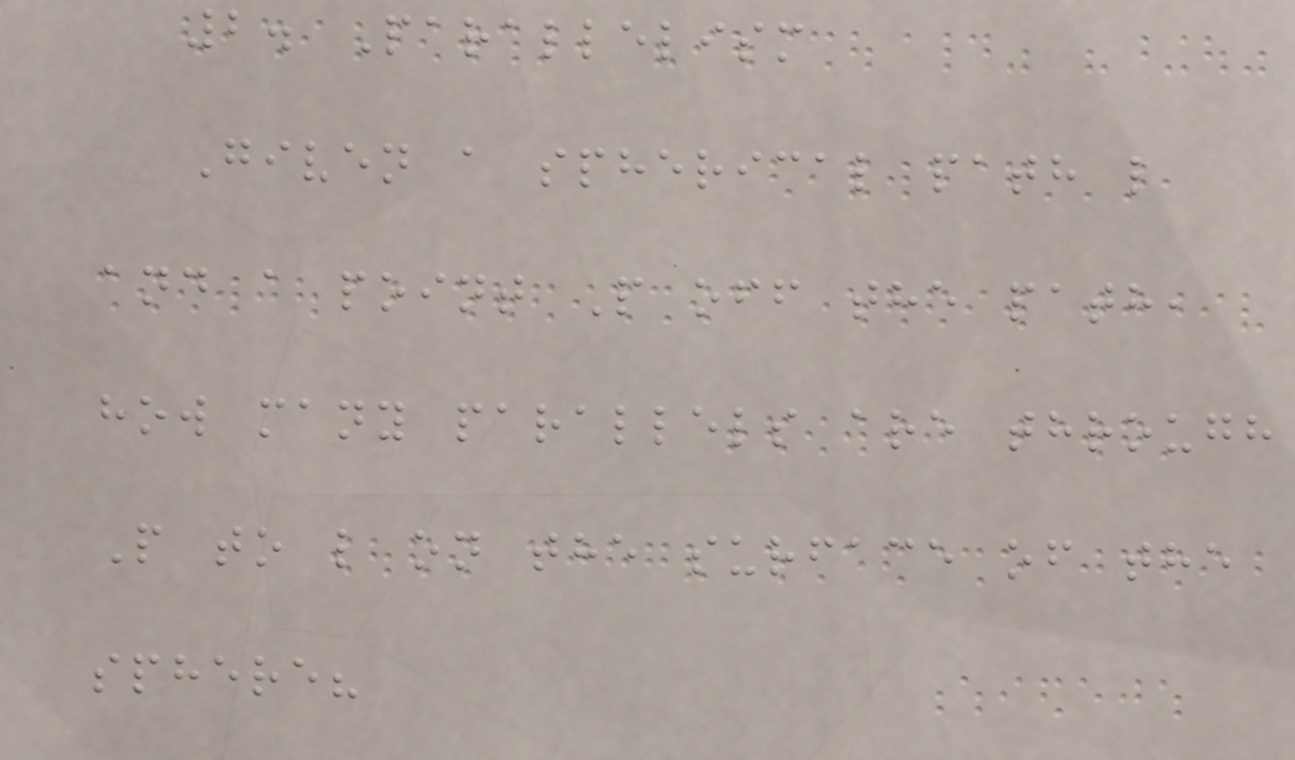2. Parallelism
Given a spherical path l
and a point P off the path,
how many parallels are through
P to l on the surface of the
sphere?
